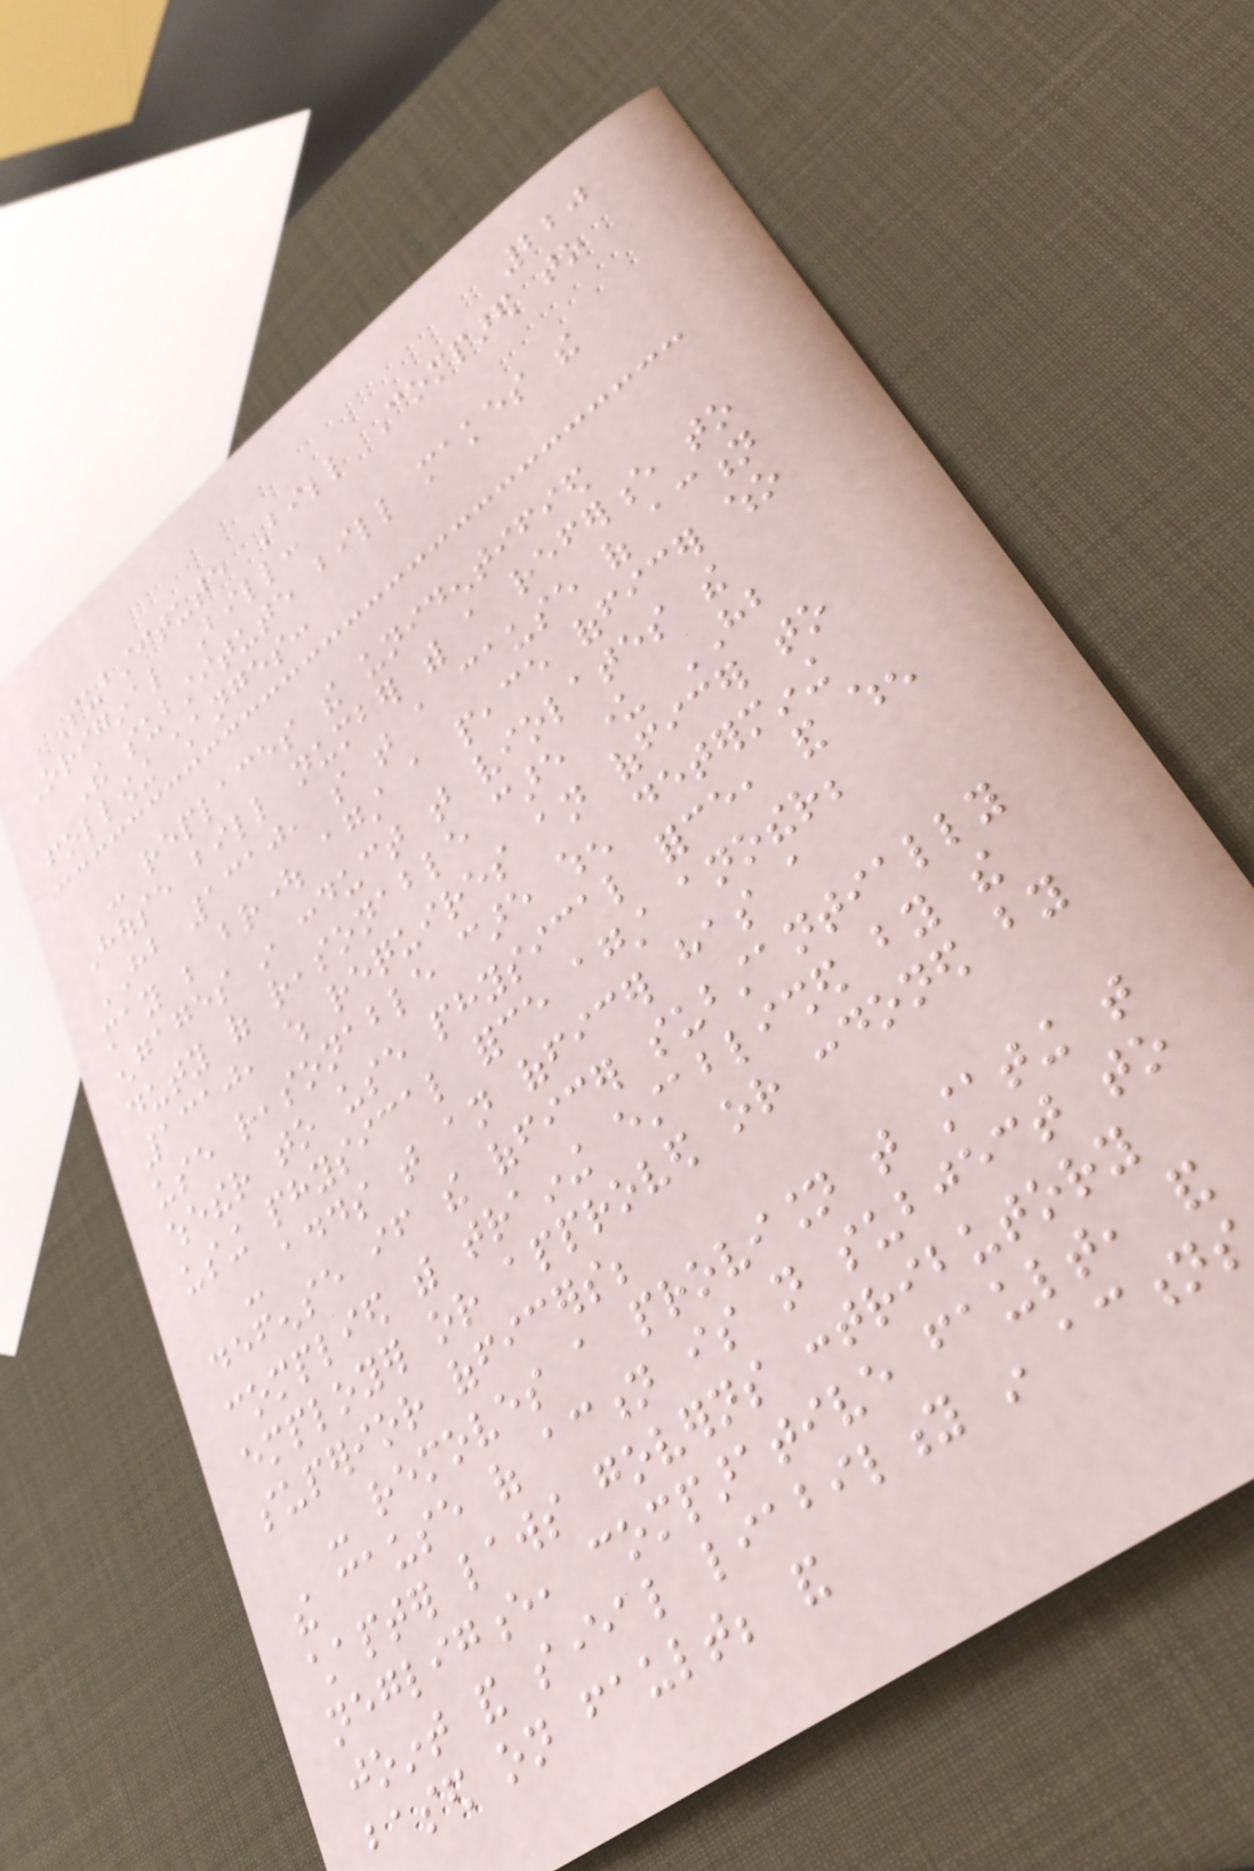220
Substitute Bill Compared to
Original Bill:
The substitute bill makes the
following changes:
- replaces the unidentified
House bill number with a reference to
HB 1310, so that a cause of action
may be brought against a peace officer who
engages in conduct that violates the
duty of reasonable care under HB
1310, which requires an officer to
use reasonable care when determining
whether to use physical force, and when
using physical force against another;
- adds that an officer has a
defense if the officer substantially
complied with training established by the
employer or approved or condoned by
superior officers;
- removes a provision that stating that
the cause of action is not subject to
chapter laws governs contributory
negligence, comparative fault, and
joint and several liability in actions
based on fault; and
